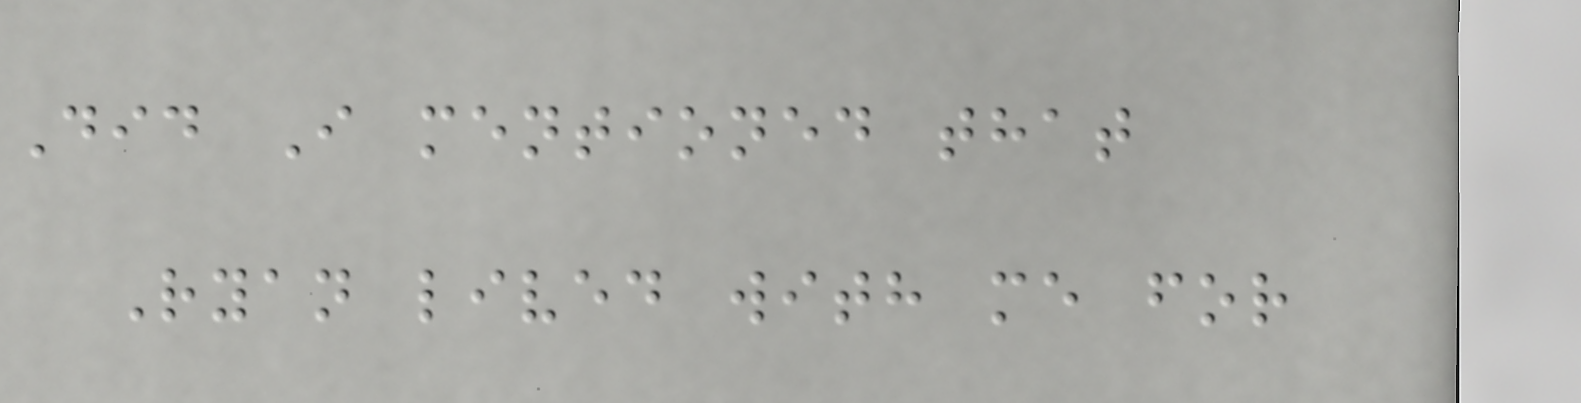Did I mentioned that
Ryan lived with me for
